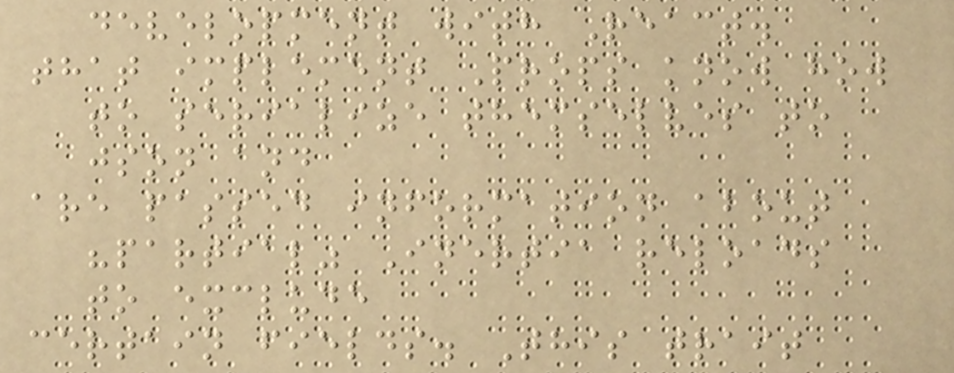development with React.
that implement Props know how
to serialize themselves to
json and
are passed information about
"partial" Inertia reloads
to exclude
certain fields. This trait
